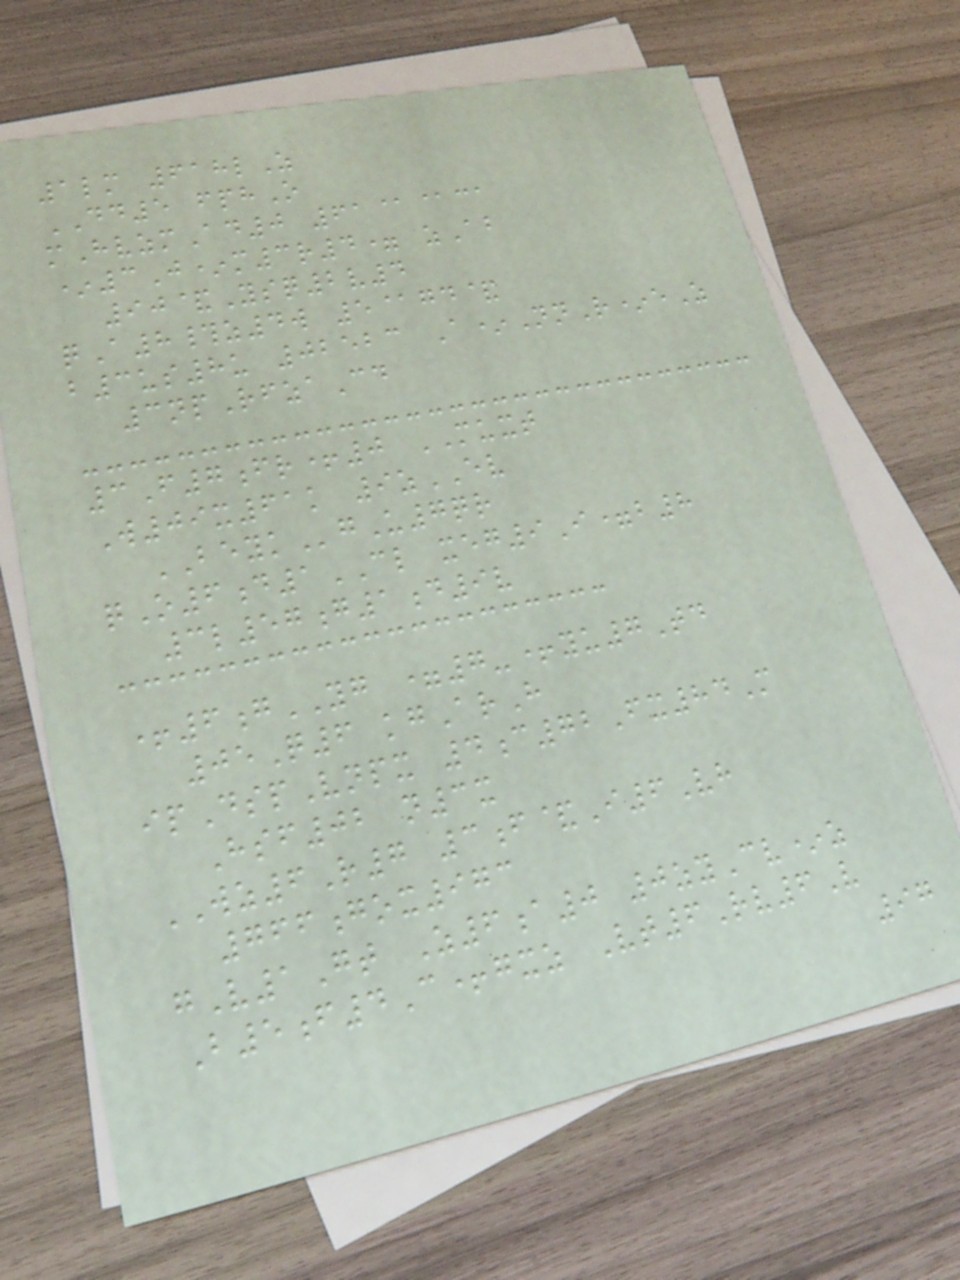1lm 618lZ
DD5 fphO
mHvzmAd0 61@@ca
*3J*m3r4= zAb
90&Ysq2v4
qA8#z4w 5@gd&
b3us8u 02523 A*NnR*eZ
3npRfzaCd
3F7fr+0 MUXT
W09x61k 9zEV
BEYKgU7qr
qO6d1CL xeg9I=b8
3l57g1d9v
+6gYG =7-+yu7Td
05Q6 kgArH
ipDspVnpx 4c72Fx84M
Hsf02 n3x
WZ6R7 3f&I6Vh
766gox973
gV1Gt Z6a0 0zyCv*z
B5f4C+gxz Vt6Rv6V
97
